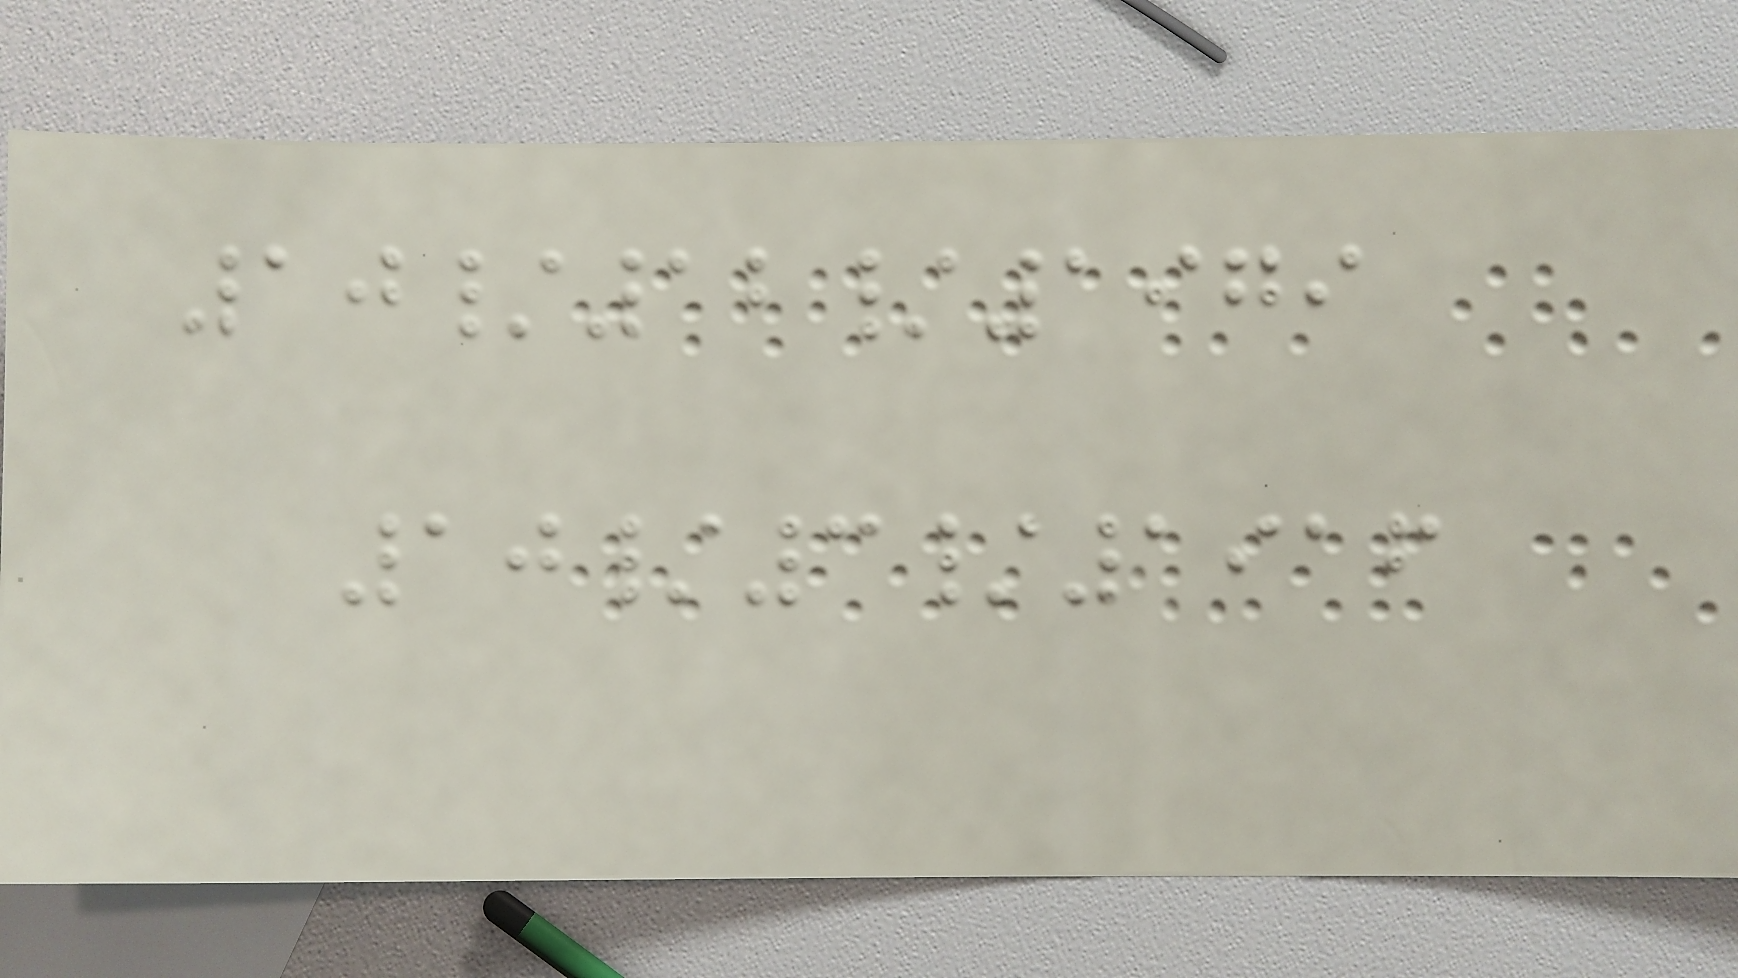10/12/1979
10/3/1916
